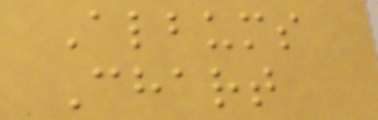Albums
Chart
